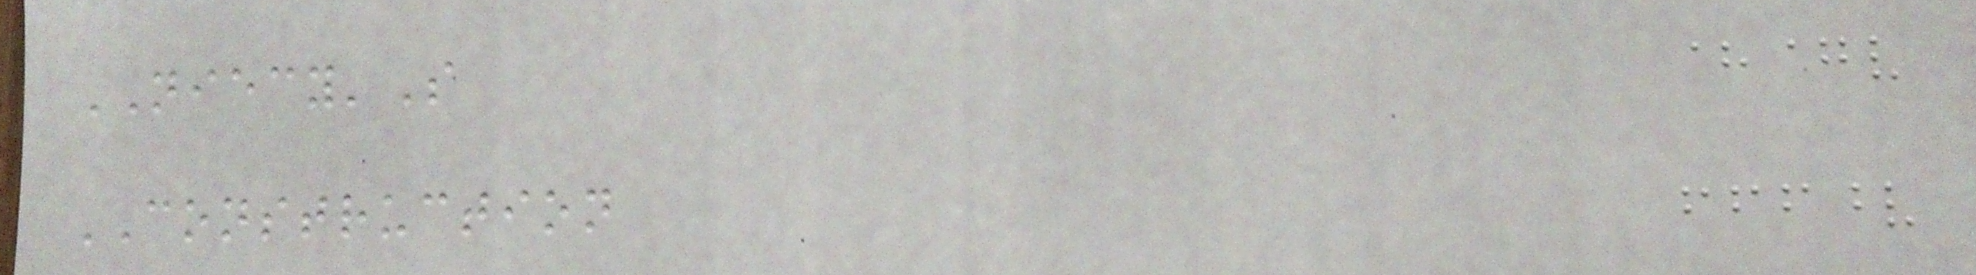NIECY'S
CONSTRUCTION
